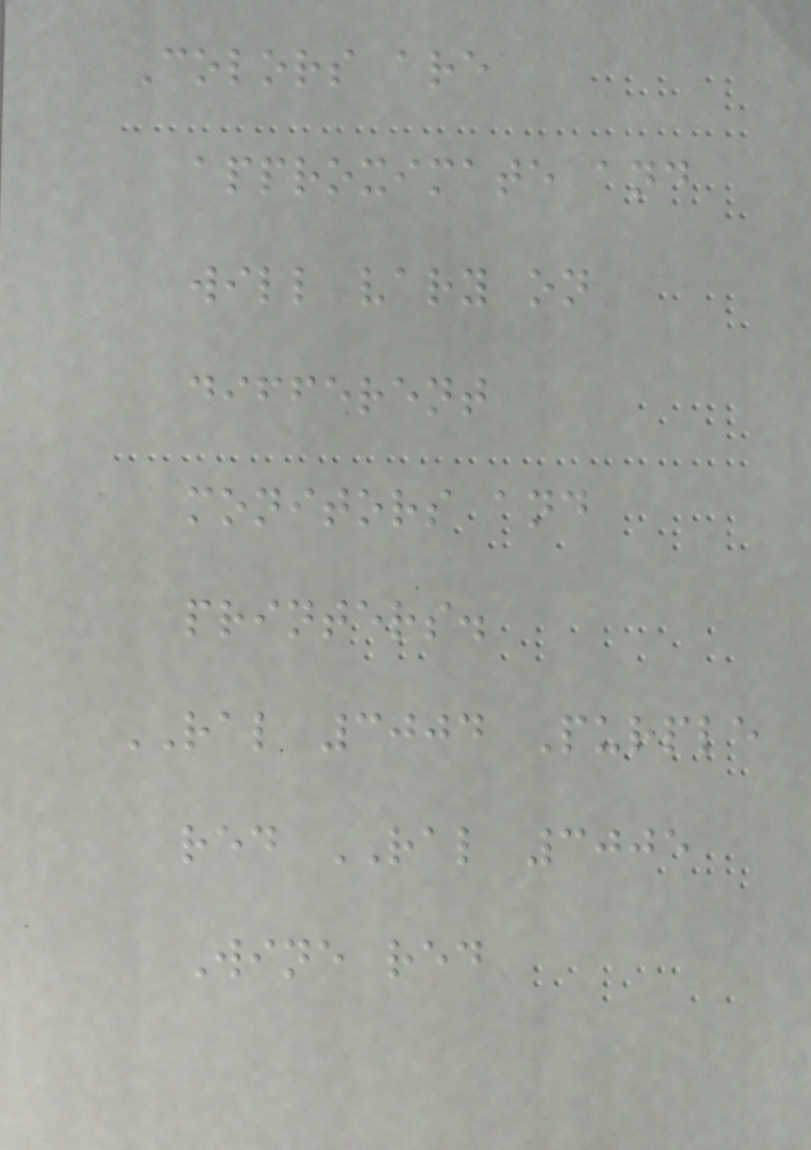Colors are
approximate and
will vary on
different
monitors and
printers.
RAL 3004 Purple
red RAL 3005
Wine red
